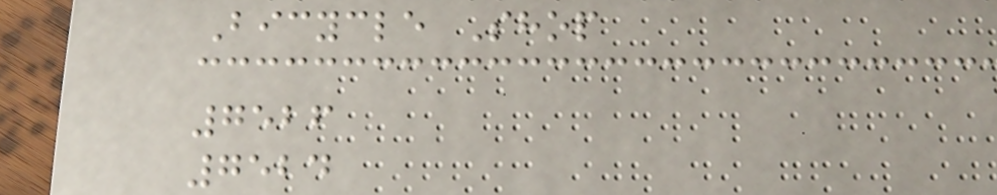Bicycle Shop
7526
7524
